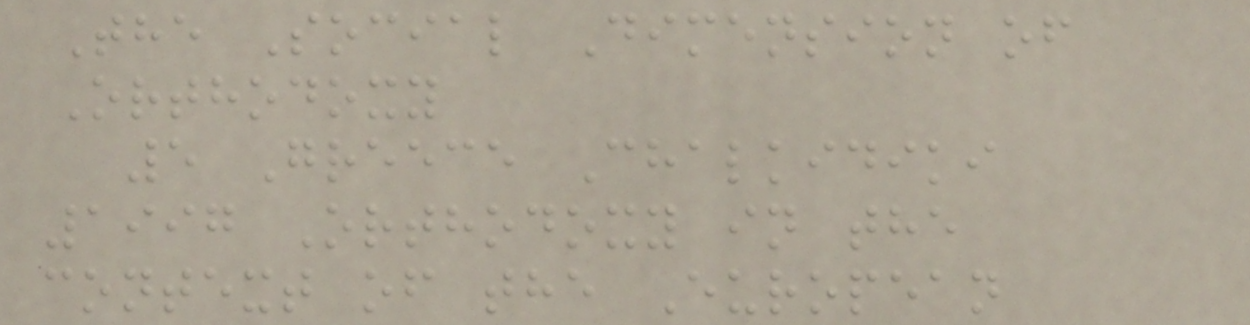The Social Dimension of
Orthodoxy
5 Greece Chalkidiki
1997 Orthodoxy in the
context of the European
